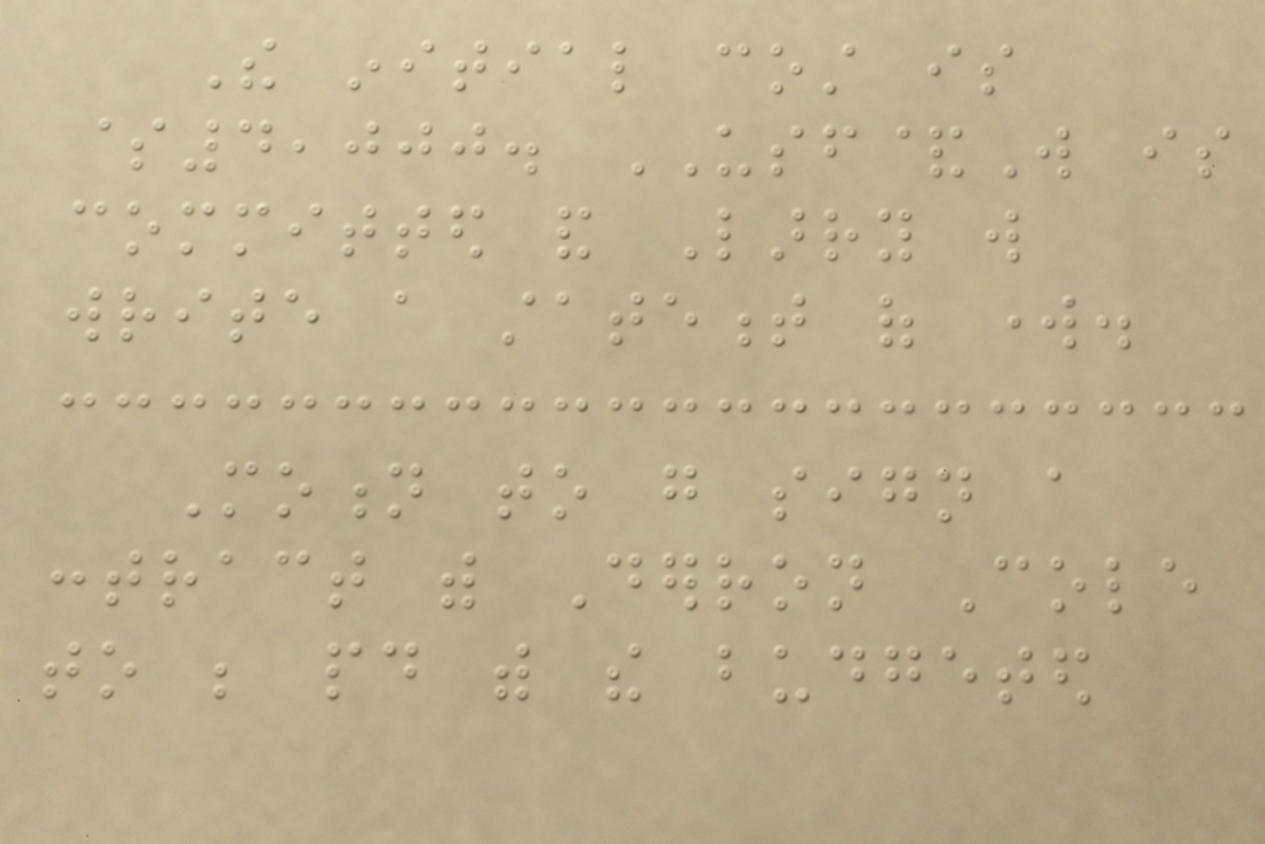The initial cost is
$4,000. USF&W is
committed and Larry will
write a statement of work.
Motion to go sign a
contract with Derron Cole
to be paid with the budgeted
